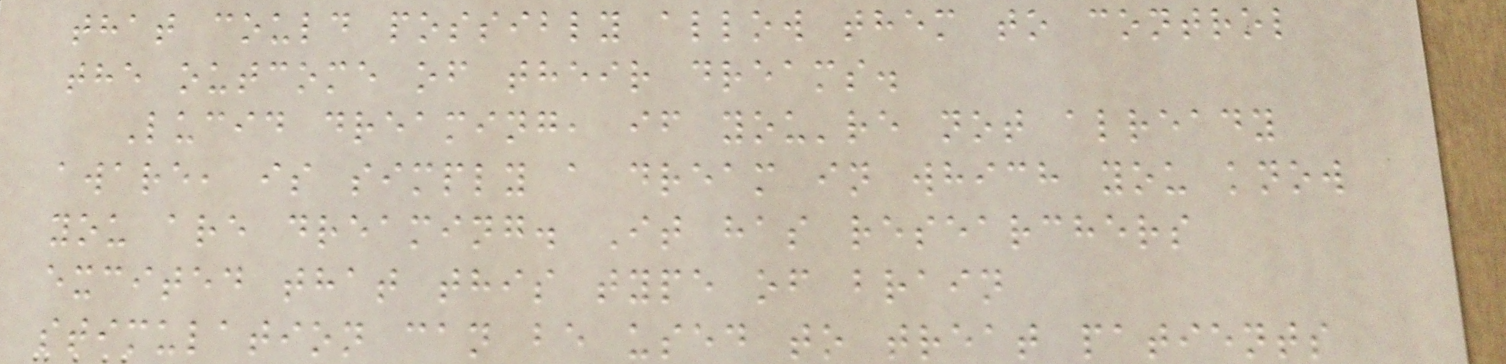that could possibly allow them to control
the outcome of their dreams.
Lucid dreaming, if you're not already
aware, is simply a dream in which you know
you are dreaming. It has researchers
excited that this type of brain
stimulation can be used to treat patients
